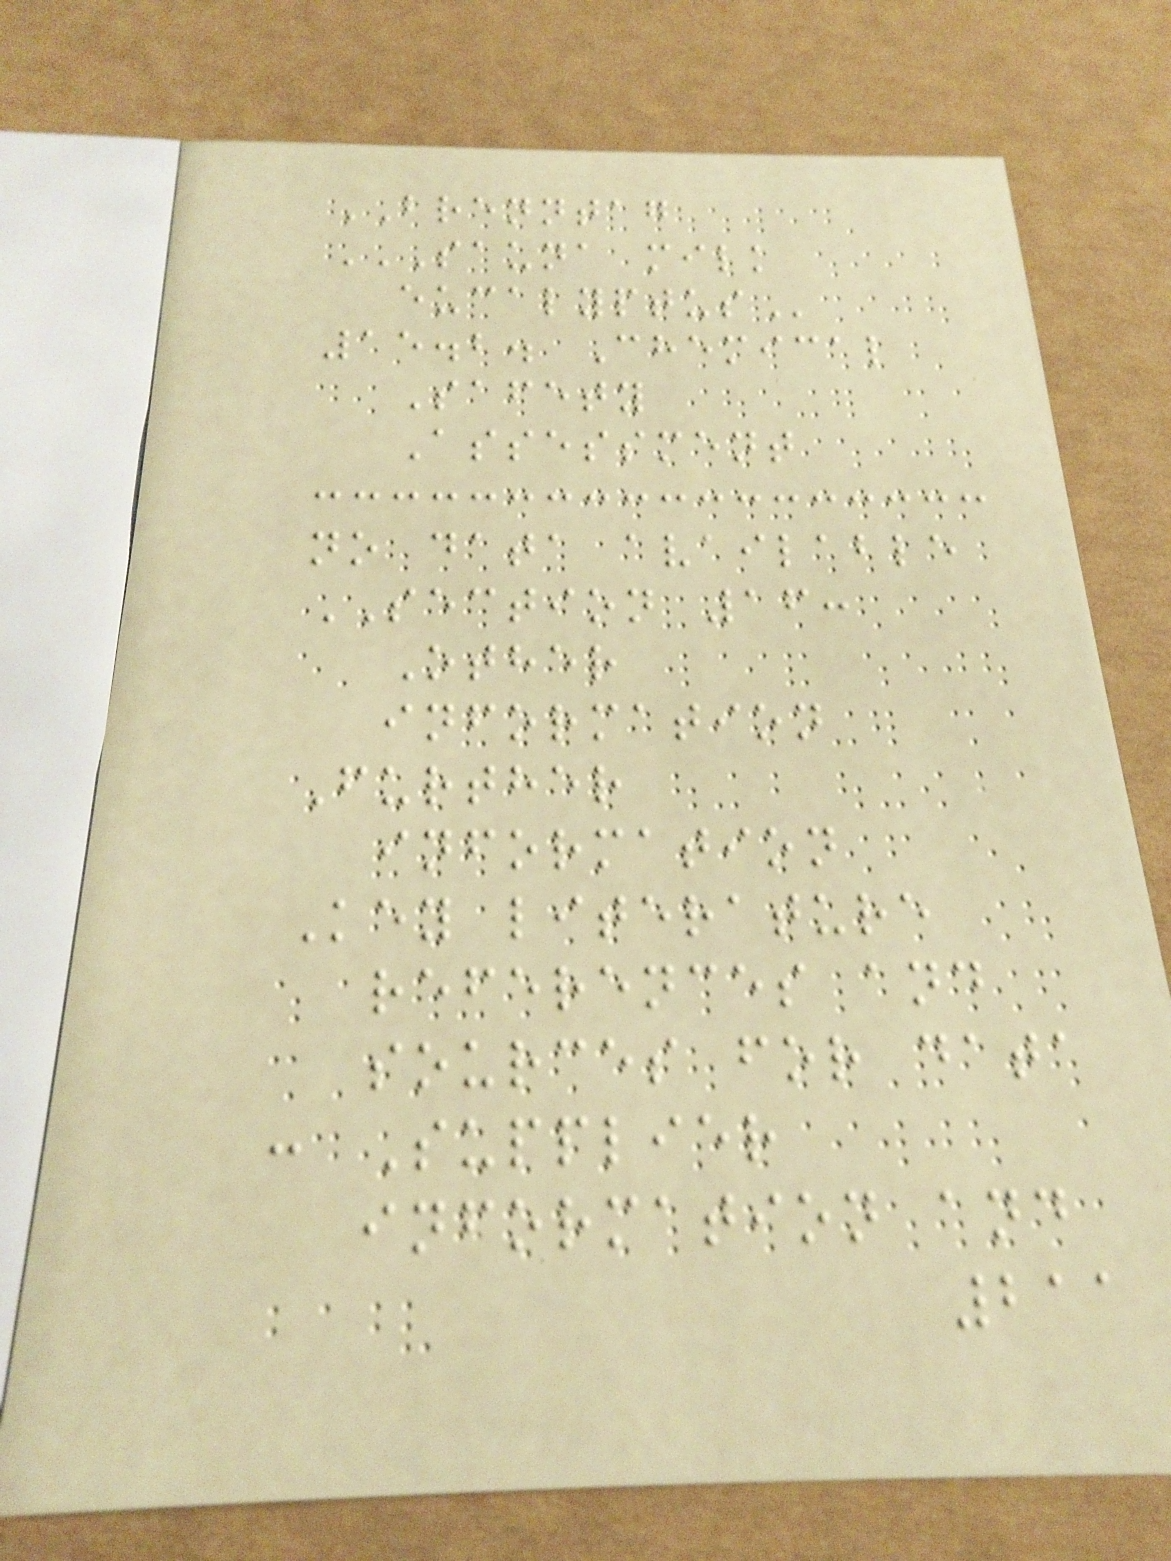BRENNTAG
SAUNA MILK
EUCALYPTUS
15.2. Chemical
Safety
Assessment
no data available
SECTION 16:
Other
information
Further
information
Key literature
references and
sources for data
: Supplier
information and
211
